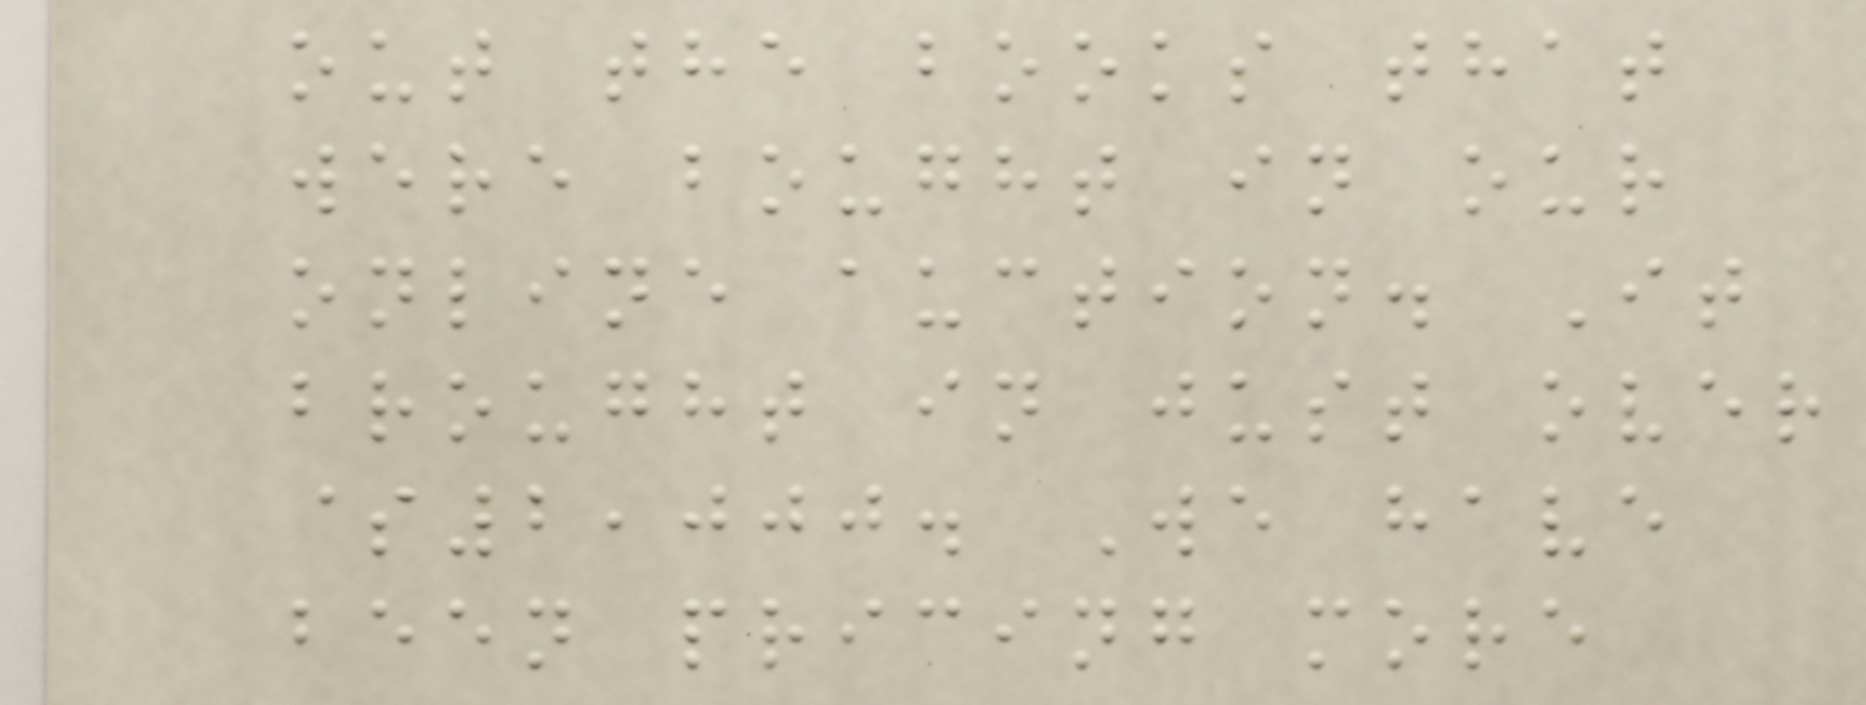out the books that
were bought in our
online auction. It
brought in just over
$2,000. We have
been pricing more
